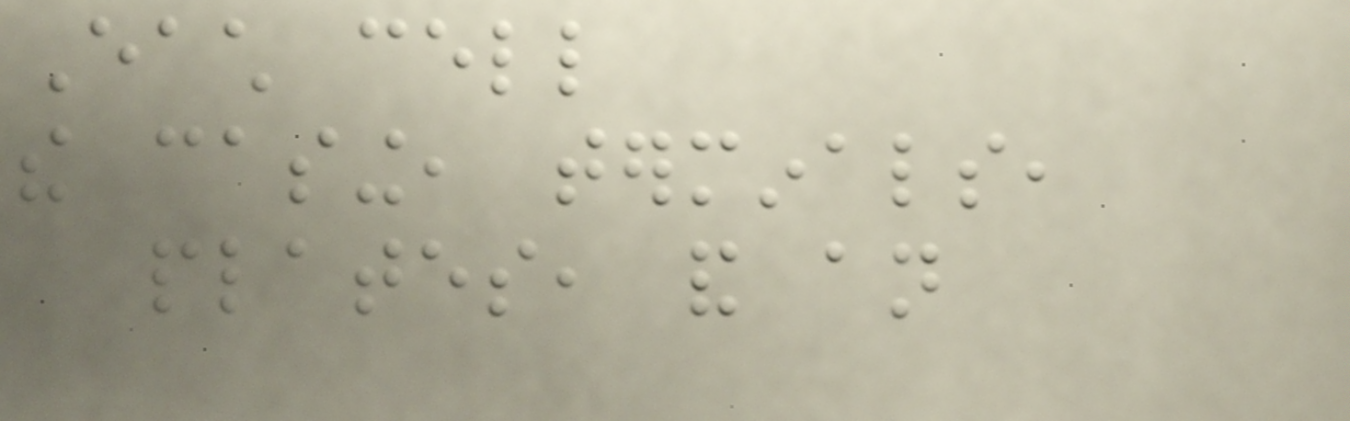Each cell
the casing, terminals,
plates, and an
